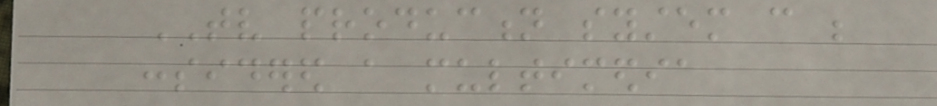TV production system can be
considered a multimedia
